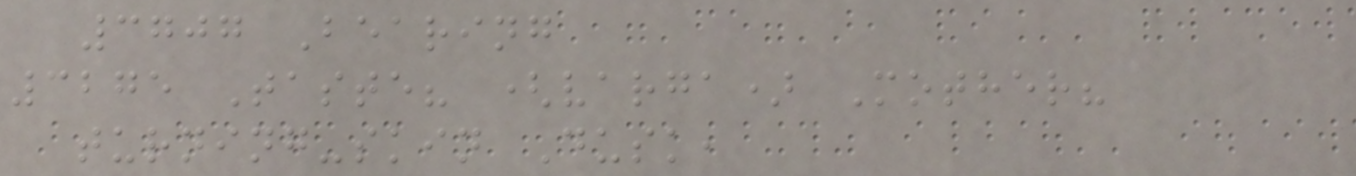3707 Bearing
3275 Taste? (varga) Mother?
turning-skin Dusk,
